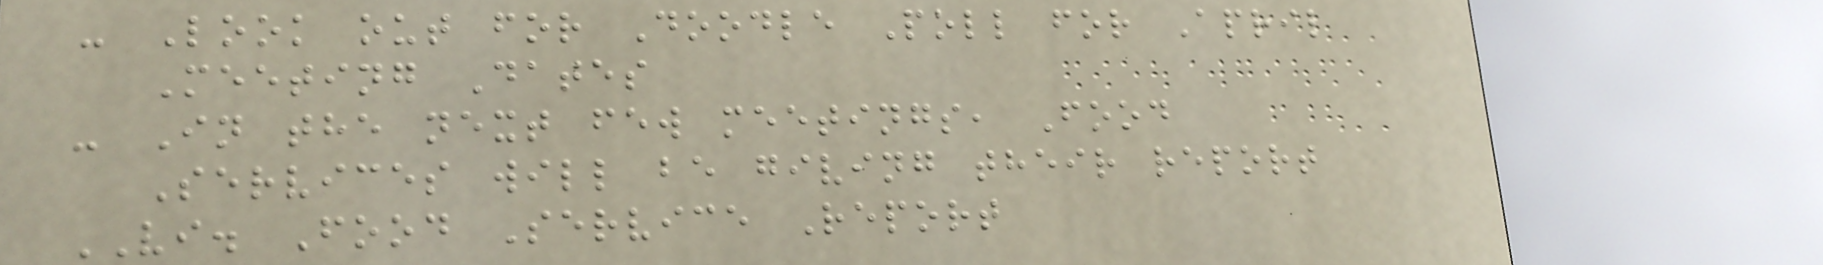- Look out for Doodle Poll for April
Meeting Dates
- In the next few meetings, Food
Services will be giving their report
VI. Food Service Report
